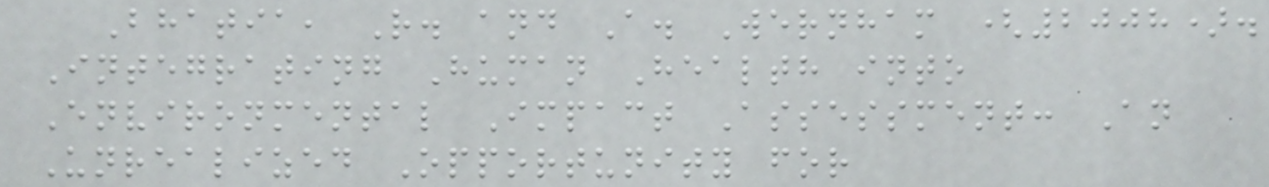Bhatia, R. and A. Wernham (2008).
Integrating Human Health into
Environmental Impact Assessment: An
Unrealized Opportunity for
